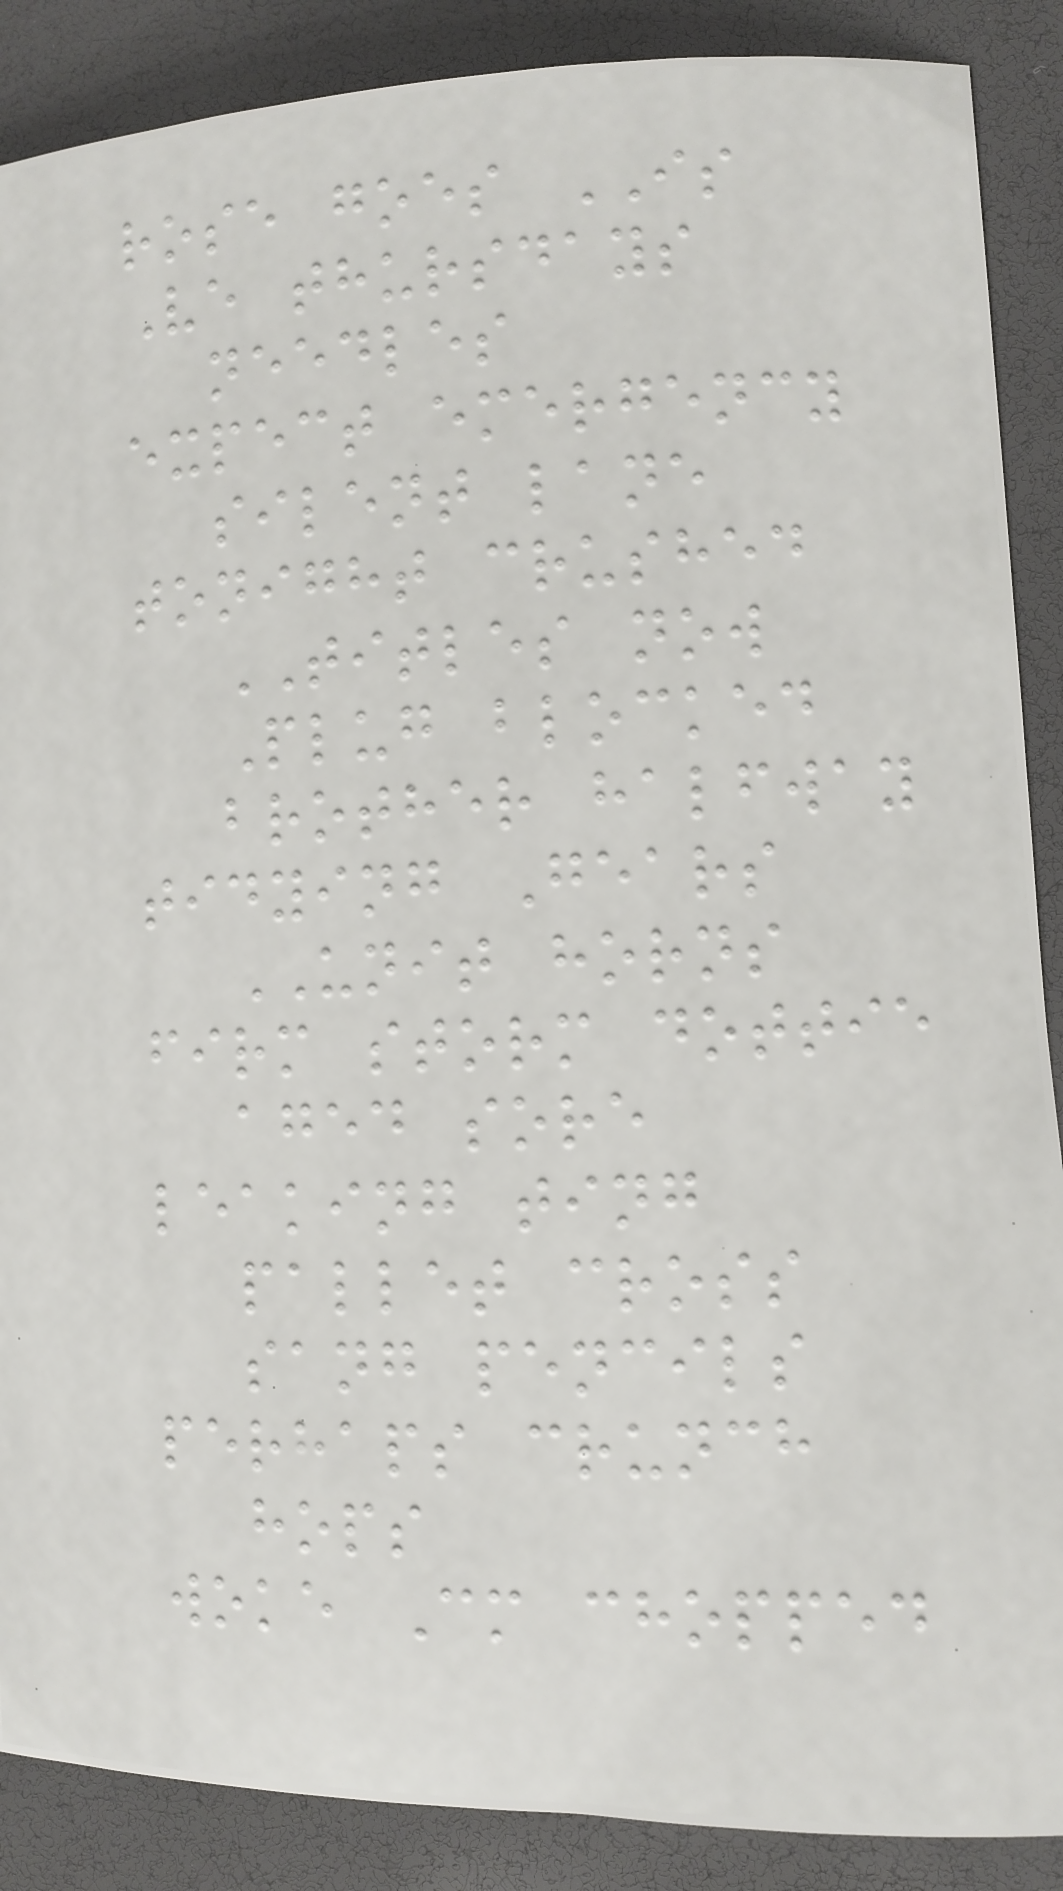rose goes IS
Ve thursdays
needles
expect emergency
silent lane
tonight crushed
TITLES now
Plug blocked
brother halfway
tidying Gears
UNIT horns
firm storm dottie
aged sore
leaking ting
pallet cross
sang pencils
perhaps crunch
hops
woke Cm chopped
